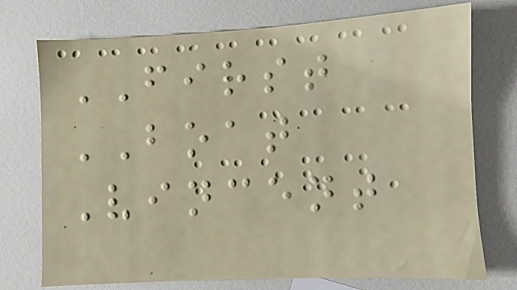FIRST
BOAT
Vincent
